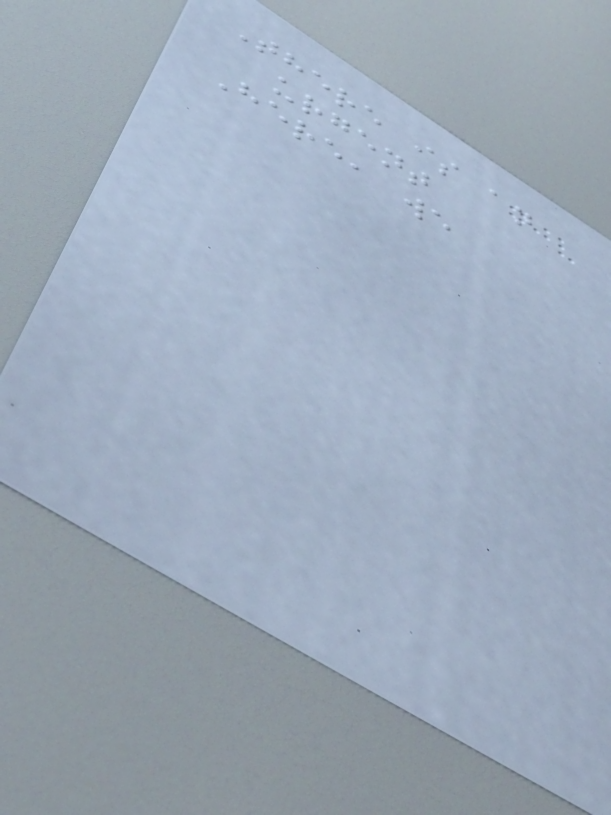There is an
urgent
Here, we
